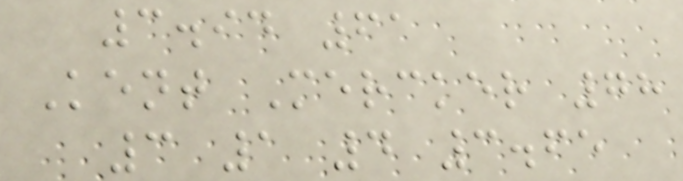3.94 61
Kent Mercker 78
3 1 4 3.65
